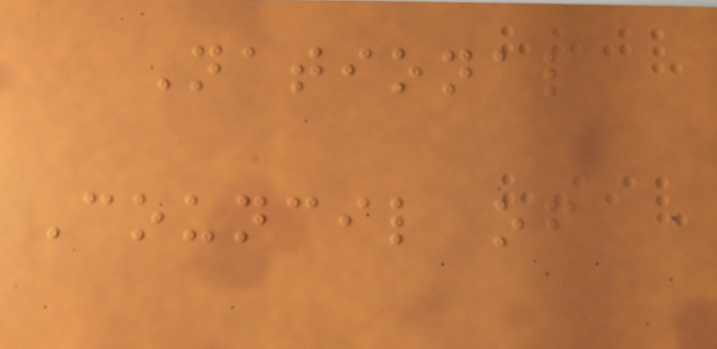National
Council of
